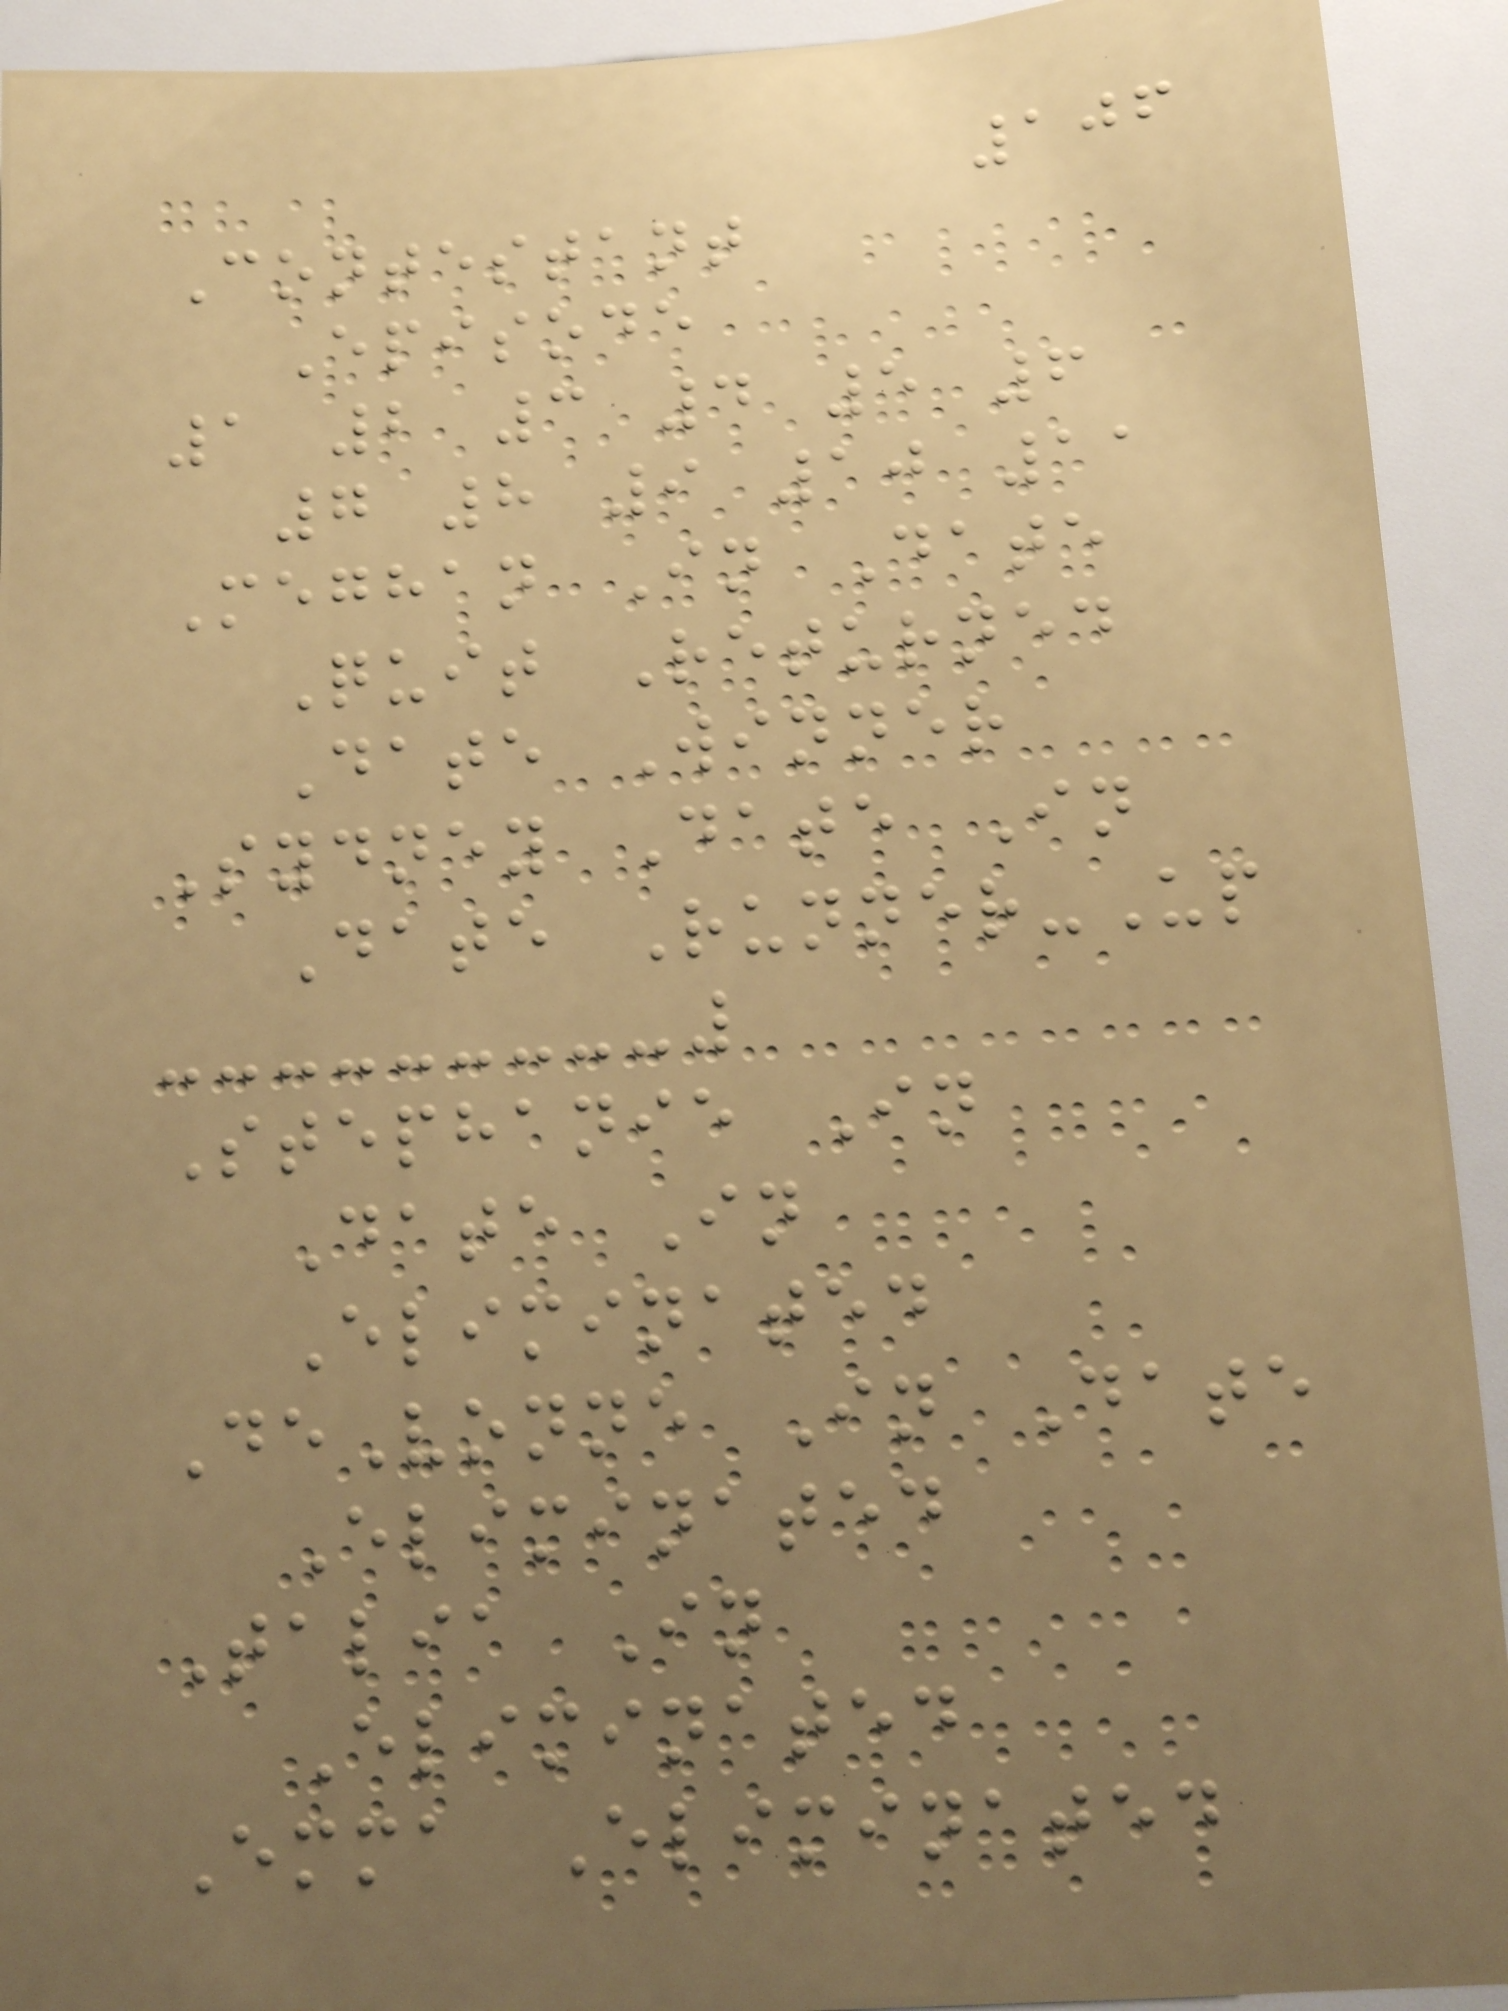106
Contestant
Episode
1 2 3 4 5 6
7 8 9 10 11
Meghan In Date
Quit Returned
Date Winner
Sydney Date In
Date Runner-Up
Stephanie In
Date In
Eliminated
DeVonne In Date
Eliminated
Talia In
Eliminated
Emma Eliminated
